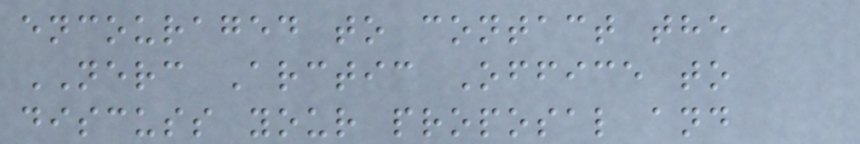encouraged to contact the
NERC Arctic Office to
discuss your proposal and
